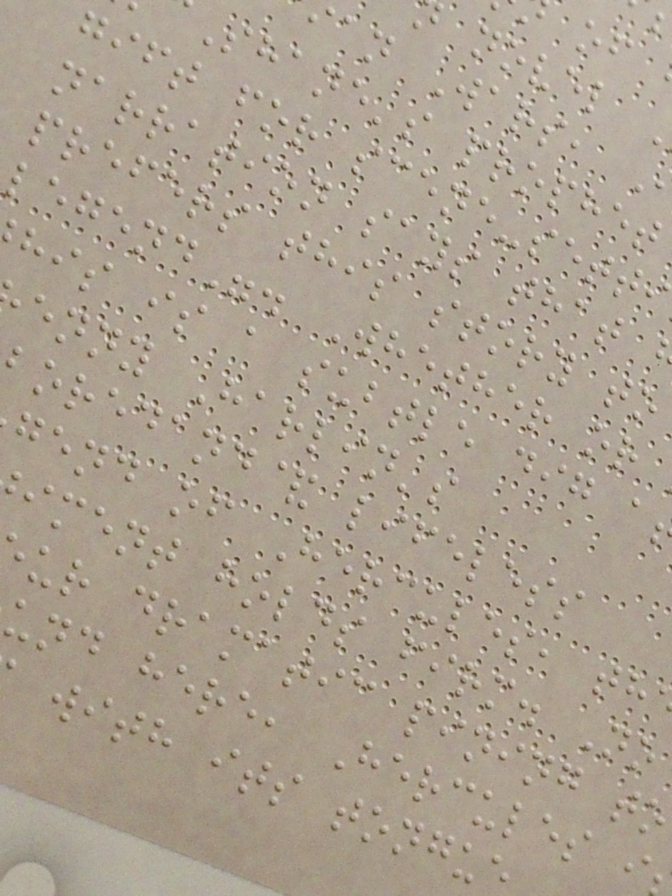an Wars,
Shane's prophet
gift for scene-sett
narration says that
prefers this story to
legend". Whether or
his is a subtle dig a
enny Harlin's
oredand& lifeless
gend of Hercules, th
iment holds firm. No
ur dramatic pining to
und here, Hercules i
with its tongu
